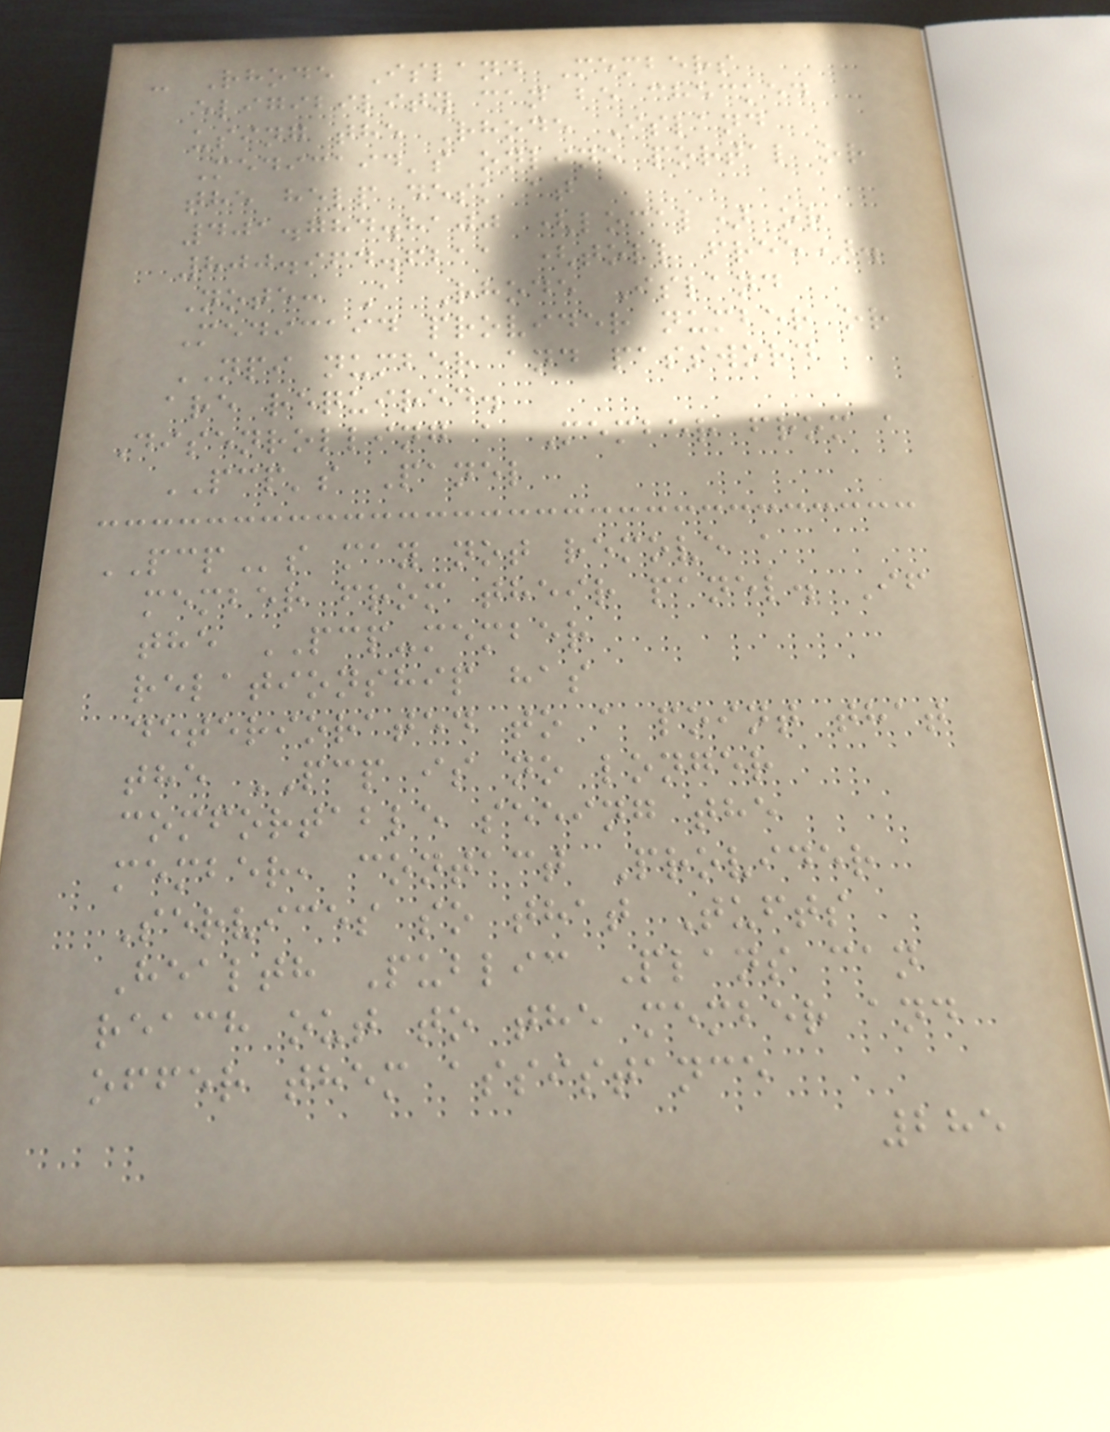- Rhode Island Members
eligibility can be checked
using the Rhode Island
Medicaid's online portal or
the help desk at
401.784.8100 (local) or
800.964.6211 (toll free).
Note: A Rhode Island
Medicaid provider number or
NPI number and password
are required.
Disenrolling a Member from a
PCP's Panel
PCPs may not remove a
member from their panel. If
the PCP-member
relationship has
deteriorated to a point that
the PCP is no longer
comfortable seeing the
member, contact Provider
Services so that Tufts
Health Public Plans can
reach out to the member and
offer them assistance
285
